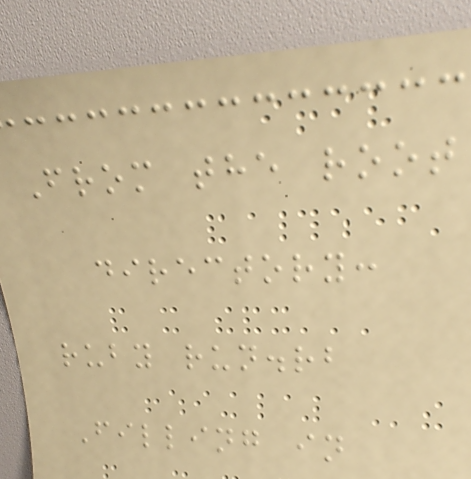From the root
directory:
ruby run.rb
Filling in
